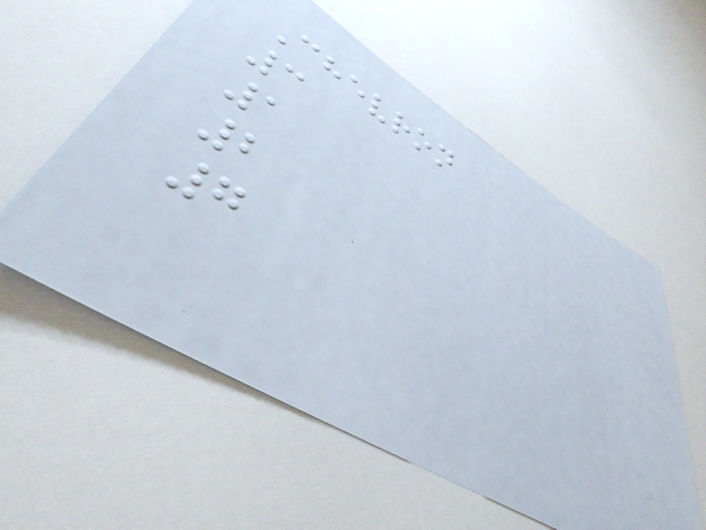Chevron
3
1
2
7
